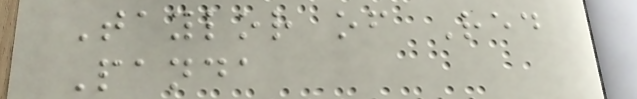Taylor of Red
Panda
